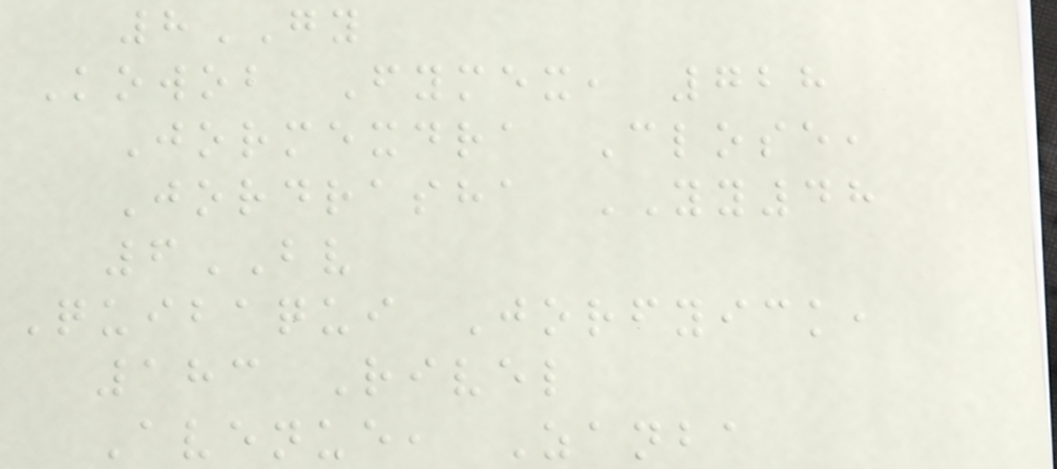8GY
Kowob Fymex, 728
Jormexdra Close,
Jordrasha YY48
6BV
Quibaqui Jorfyick,
183 Rivel
Avenue, Zanba
